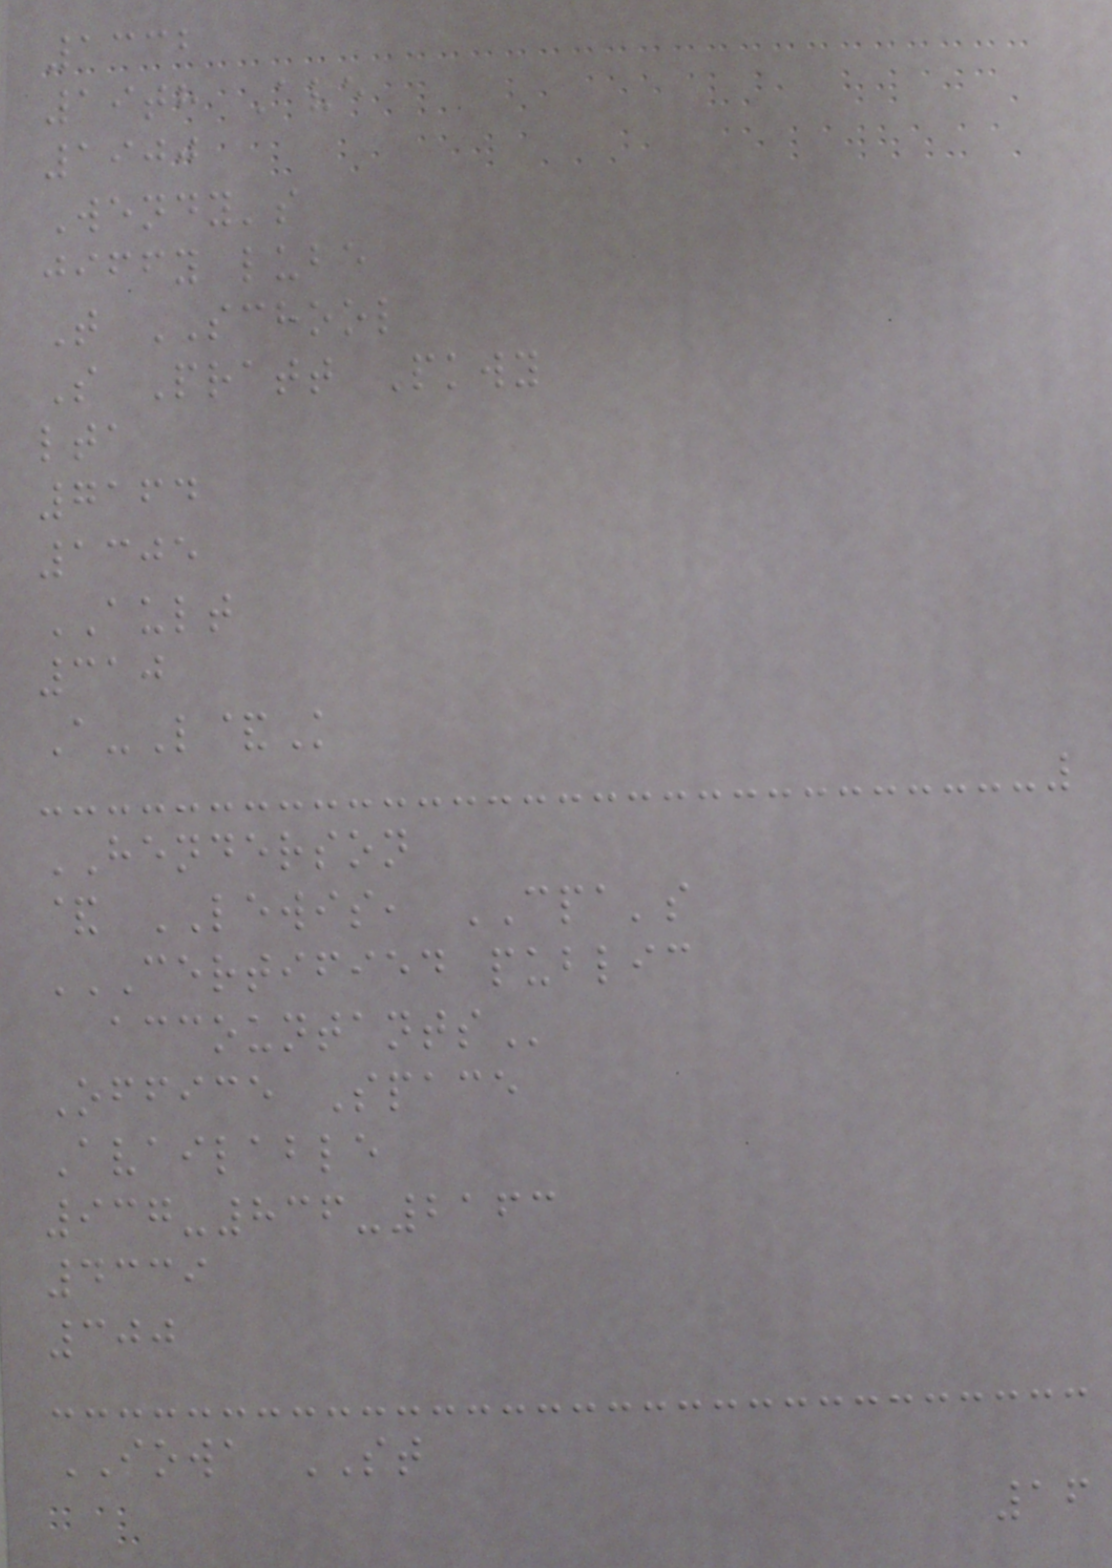1332
19th Ave
1900
Wendy's
jiffy lube
T SCHOOL
S Pratt Pkwy
lta
7164
1305
AULT
310
A-L&K
HENDERSON
& LEWIS, CPA's
CERTIFIED PUBLIC
ACCOUNTANTS
Office Space
Available
937-836-2163
4339
300
IOWA ST
16
